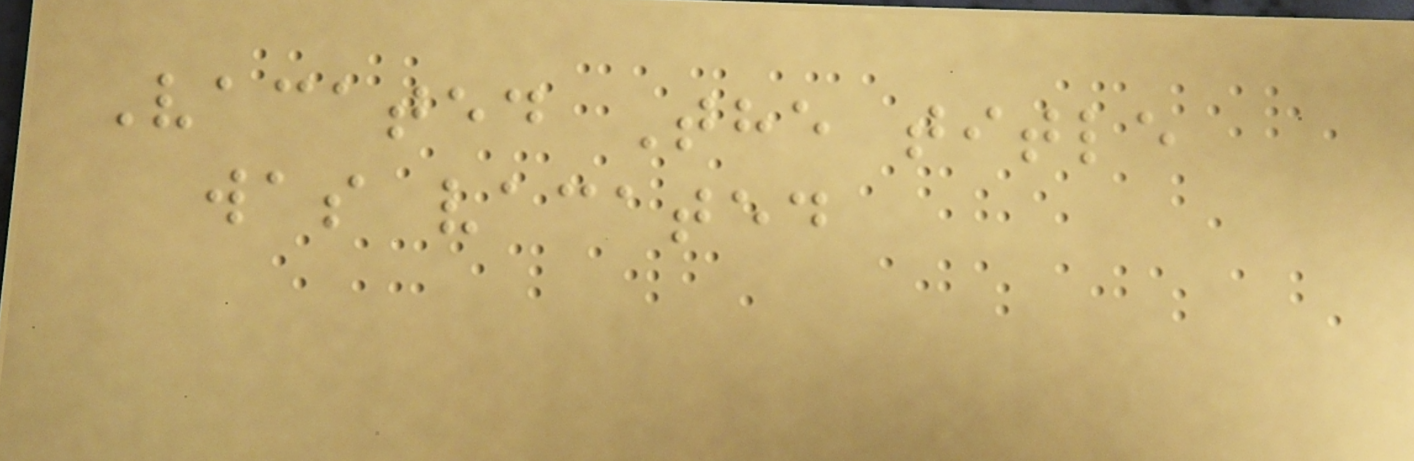Vacated The title
was vacated
